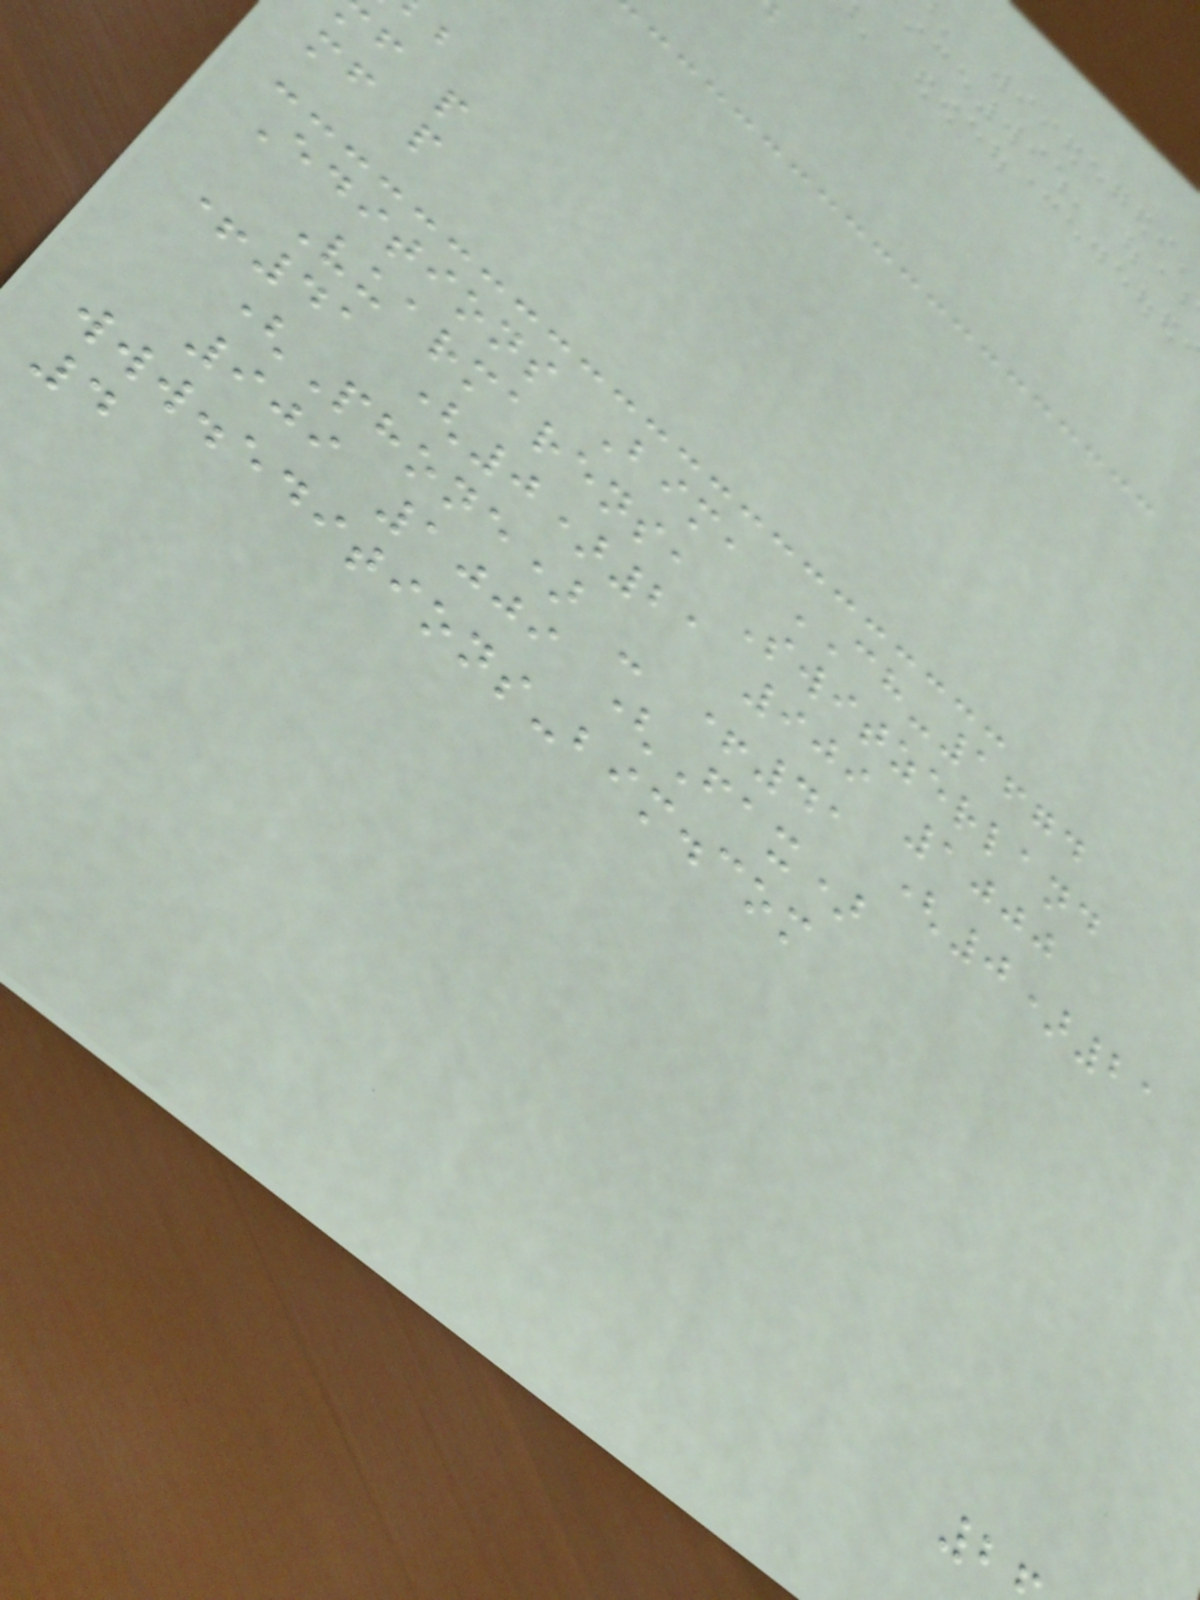mf p
Editions Bim, CH-1674
Vuarmarens, Switzerland
+41 (0)21 909 1000
(Phone) - +41 (0)21
909 1009 (Fax)
www.editions-bim.com
4
